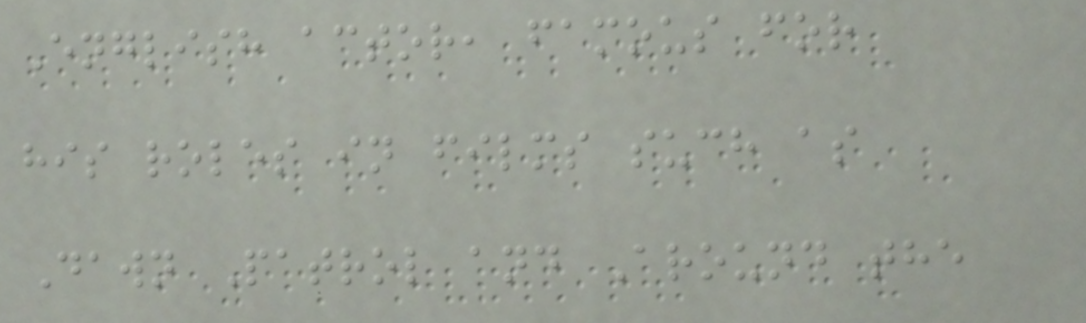English actor, famous for
his roles in films such as
Dawn Patrol and Around the
